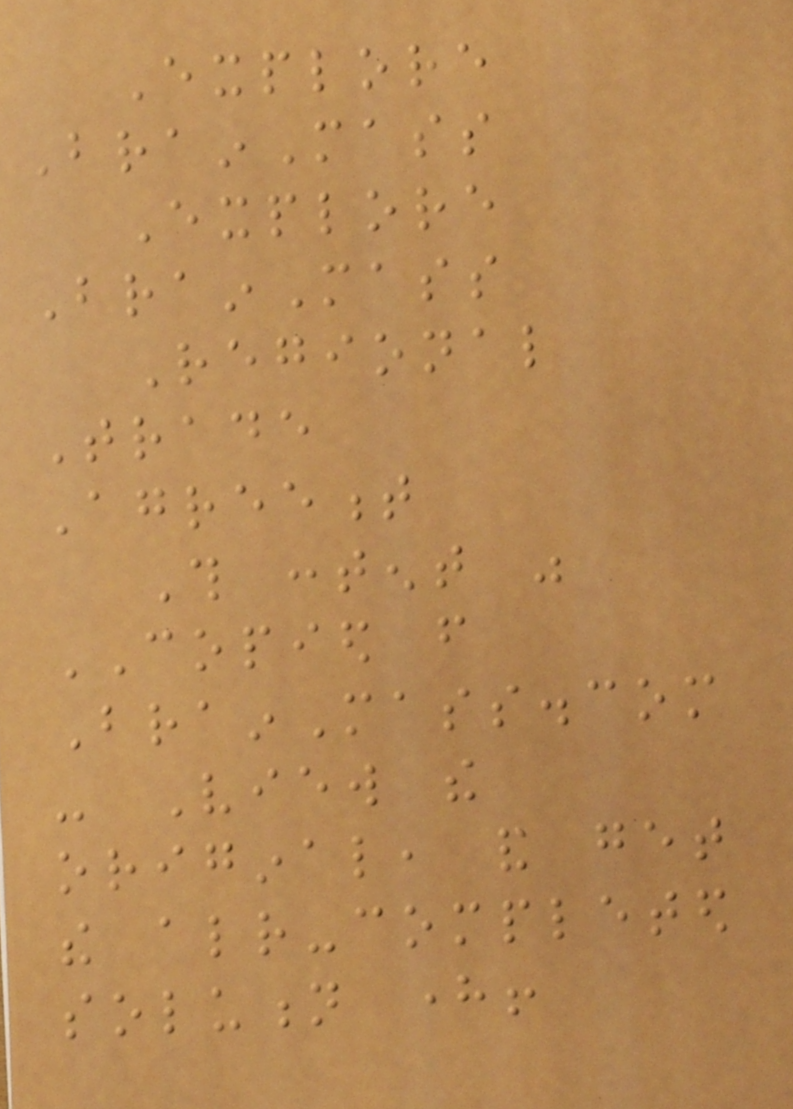Explore
BrainMass
Explore
BrainMass
Regional
Trade
Agreement
This content was
COPIED from
BrainMass.com
- View the
original, and get
the already-completed
solution here!
